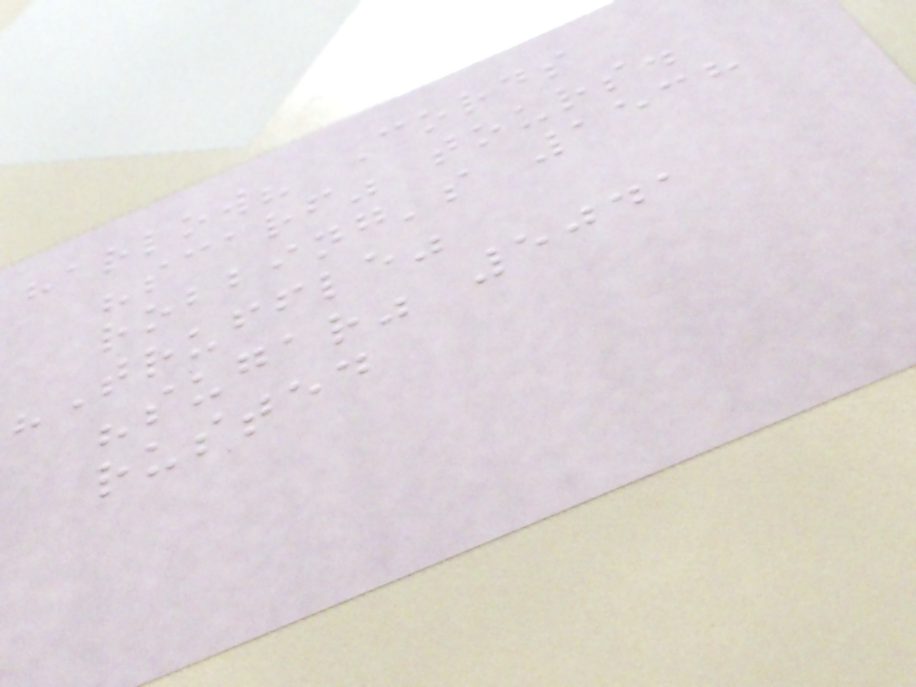harlow? Cords
"scarf" tours.
robbing's 1538
"Truffle"
"sugar" 5041
rusted
